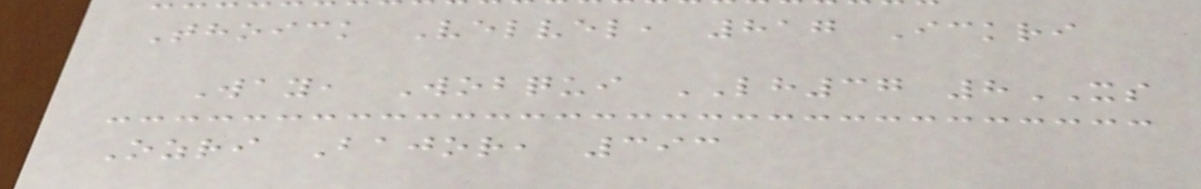Thoick Velvel, 817 Ickri
Way, Wobqui LH37 8XS
Ozri Bajor, 393
